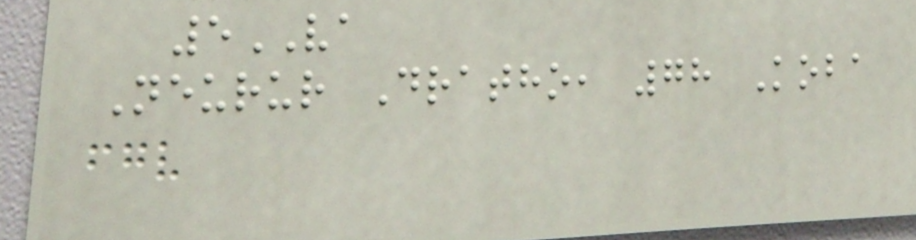5VA
Neurur Dratho, 78 Koba
